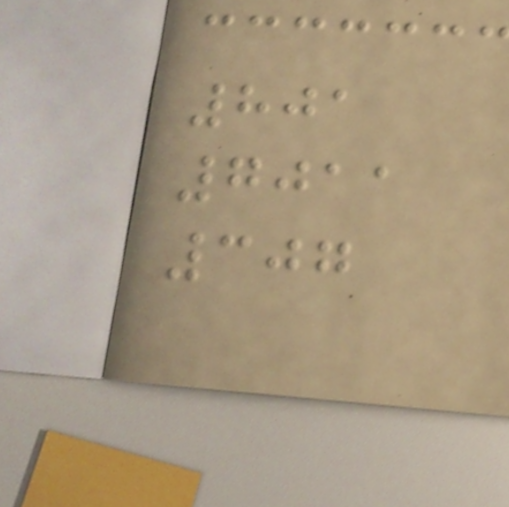801
7011
307
